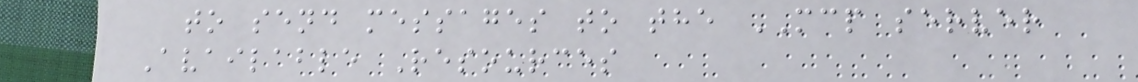to send messages to the MCP server
Available Resources
